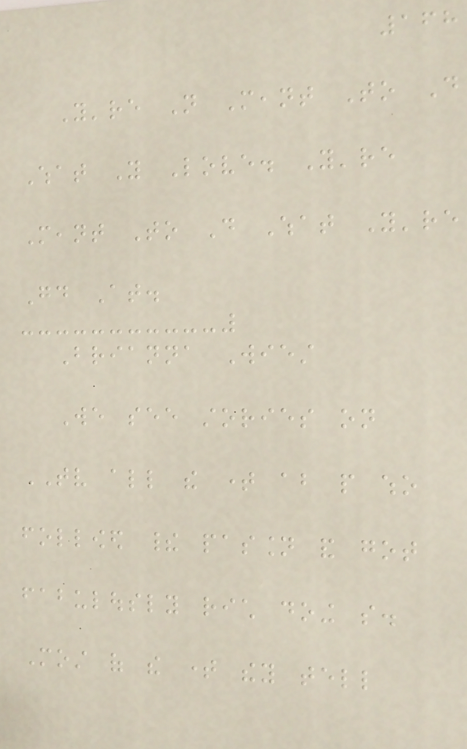168
You're Not Meant To Do
What You Love. You're
Meant To Do What You're
Good At.
Brianna Wiest
We see stories on
TV all the time about people who
followed their passion and got
fabulously rich doing so.
Most of the time they tell
